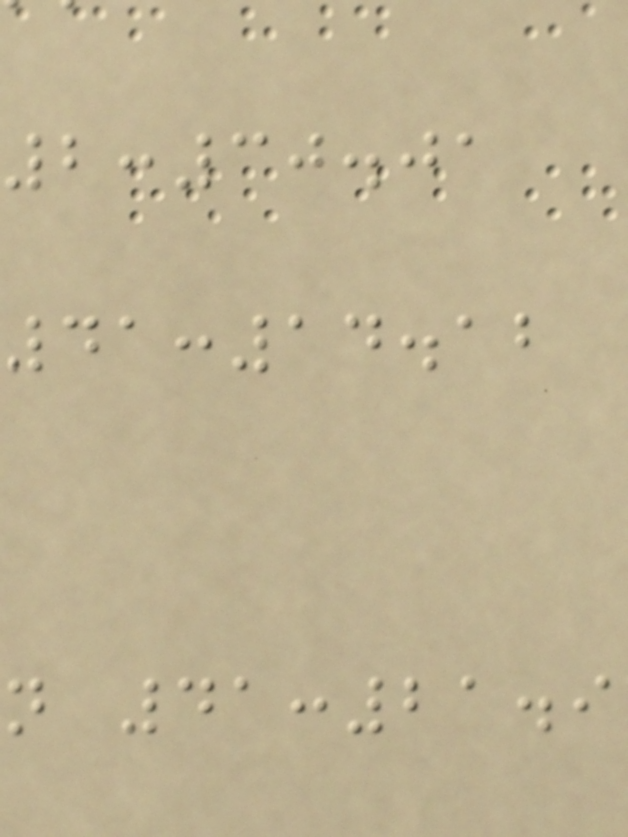2:30.01
41:14.12
n 41:21.9
